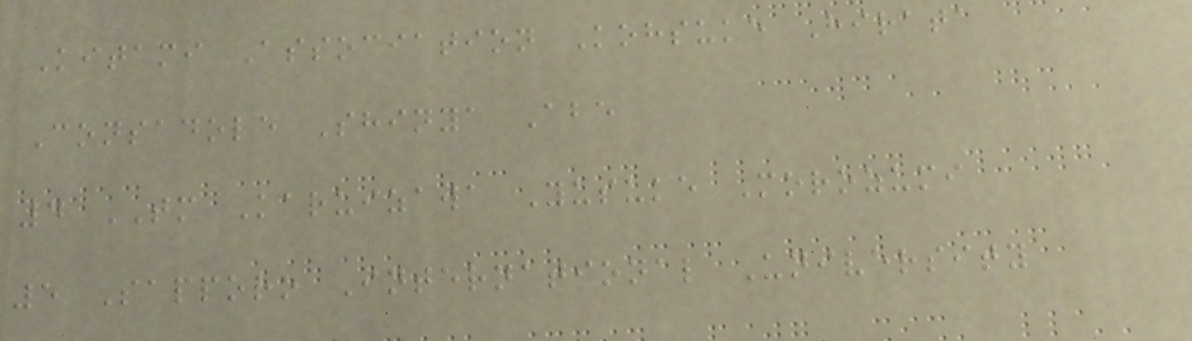Kitami Association Kohsuke Hirata
Consadole Shinya Abe
4 TM Karuizawa Yusuke Morozumi
5 Sapporo International University
